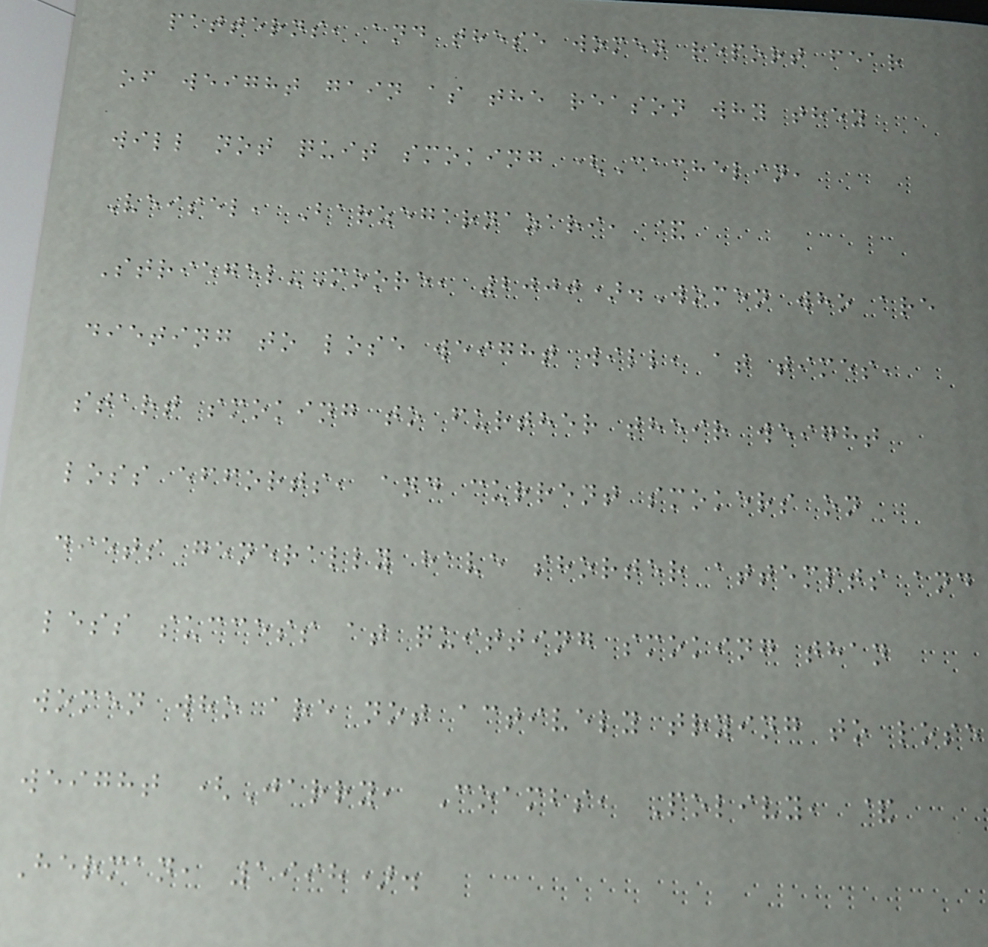patterns, and these women report fear
of weight gain as the reason why they
will not quit smoking (Cachelin,
Veisel, Barzegarnazari, &
Striegel-Moore, 2000).Women who are
dieting to lose weight will, at times,
start smoking to further their weight
loss efforts, and current smokers on
diets generally have shorter attempts and
less success at quitting smoking than
women who are not actively trying to lose
weight (Jarry, Coambs, Polivy, &
Herman, 1998).
